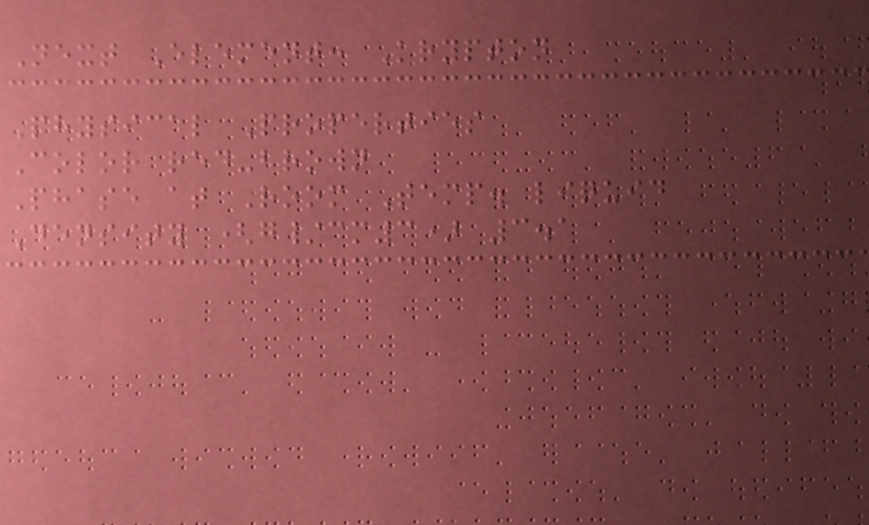Next Element: Krypton
Physical Properties
Color red-brown
Phase at Room Temp. liquid
Density (g/cm3) 3.1
